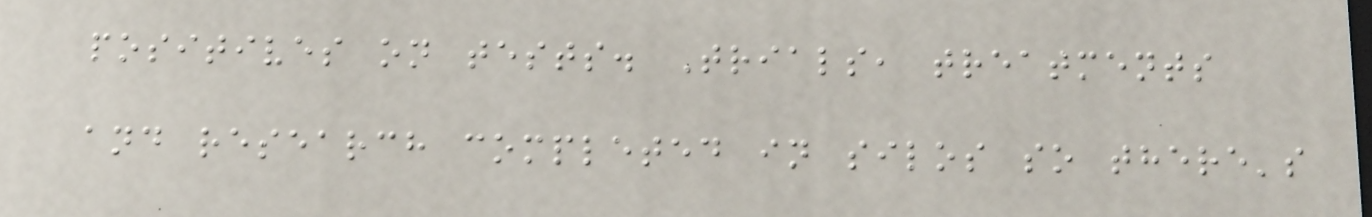positives on tests. Trials, treatments
and research completed in silos so there's
